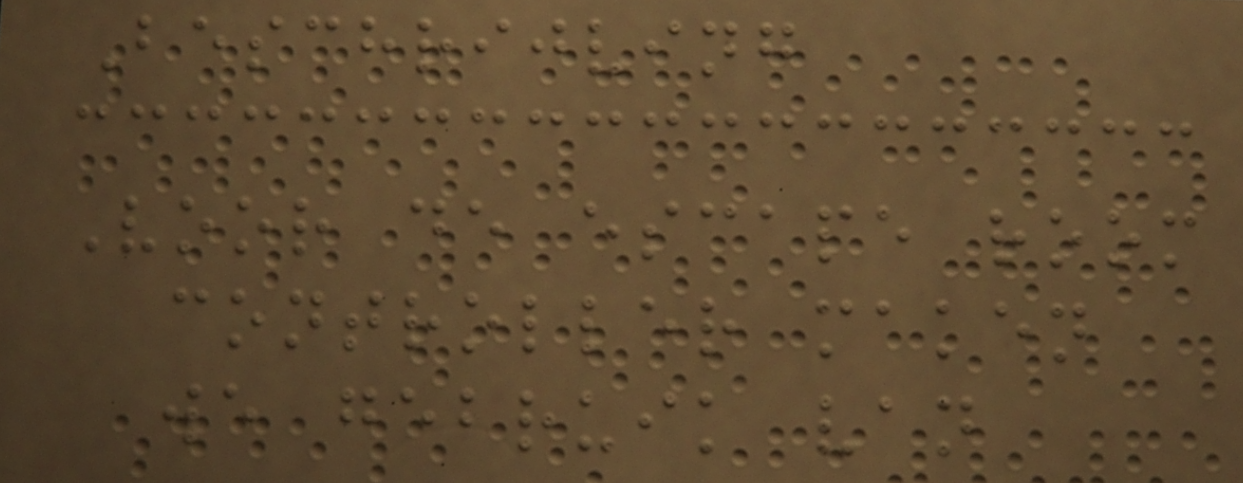Beschrijving
Voor de escape room
controller maken
we gebruik van
